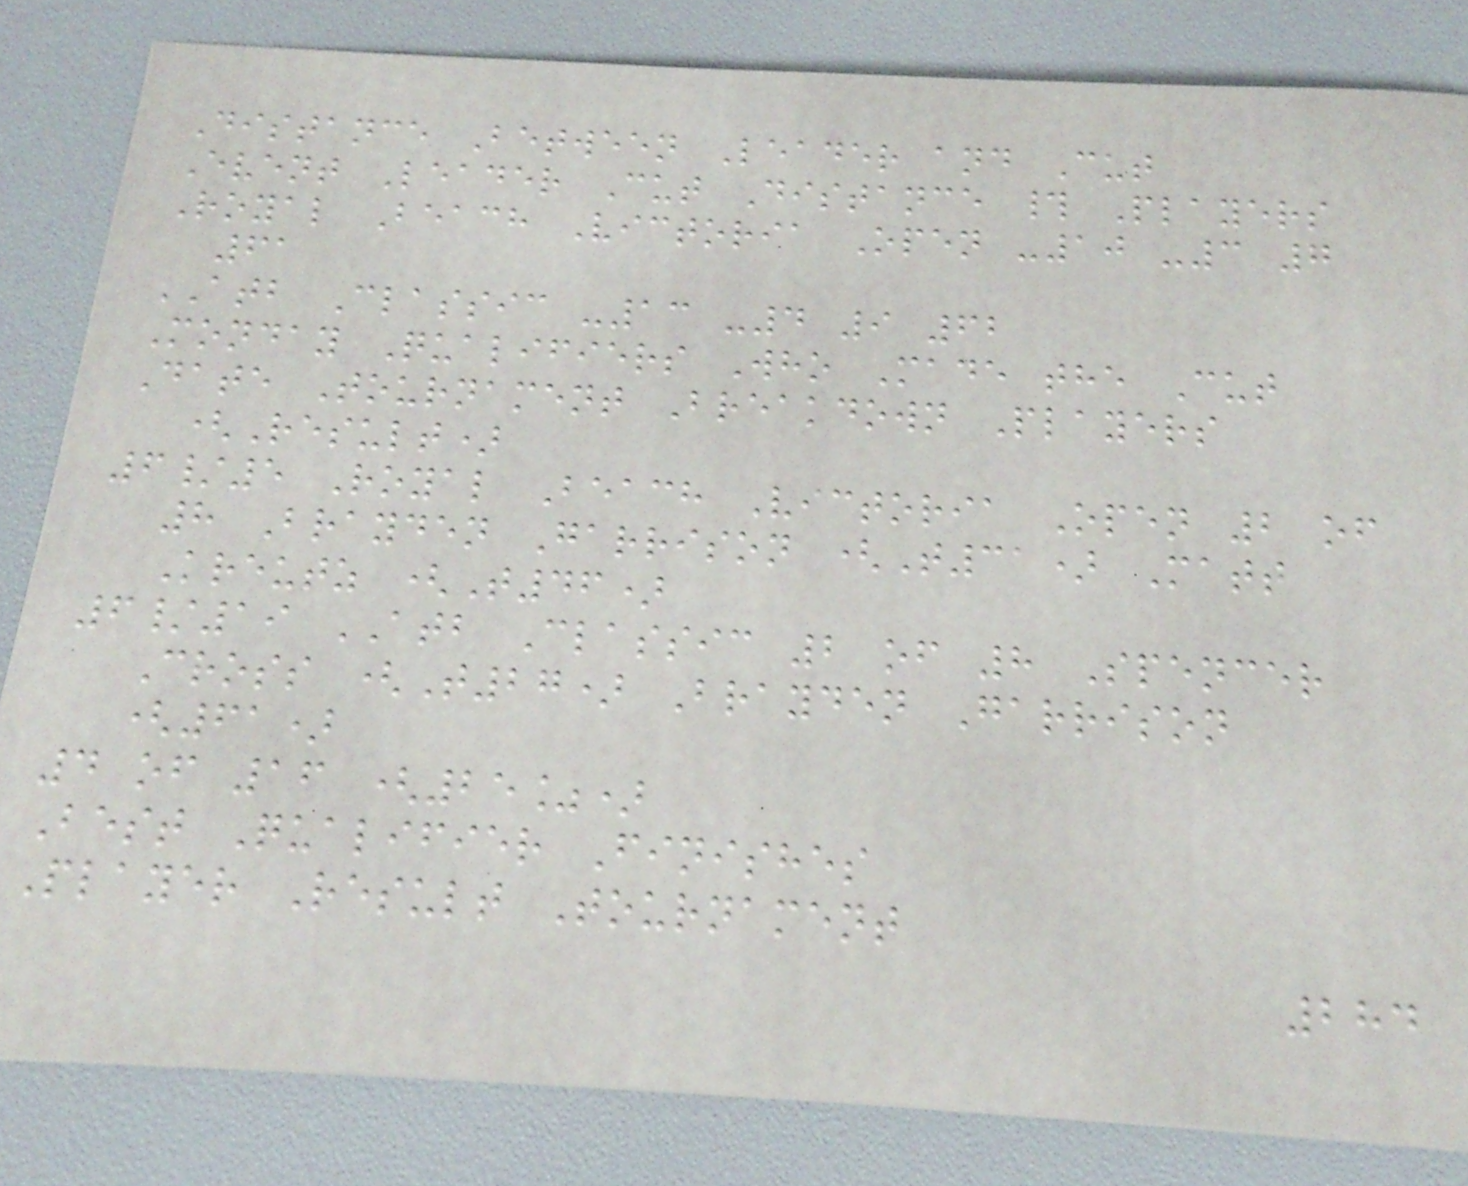Distance Between Leader and Cut
Event Leader Cut Distance # Players
Royal Beach Victoria Open -10 -3 7
61
ATB Classic -13 -4 9 62
Monday Qualifiers Who Made the Cut
Date Tournament Breakdown Players
(Result)
6/5 Royal Beach Victoria Open 2 of
8 Brayden Garrison (T31) Matt
Kreutz (T46)
6/19 ATB Classic 2 of 8 Spencer
Cross (T27) Brayden Garrison
(61)
4 of 16 (25%)
Best Qualifier Finishes
Player Result Tournament
284
